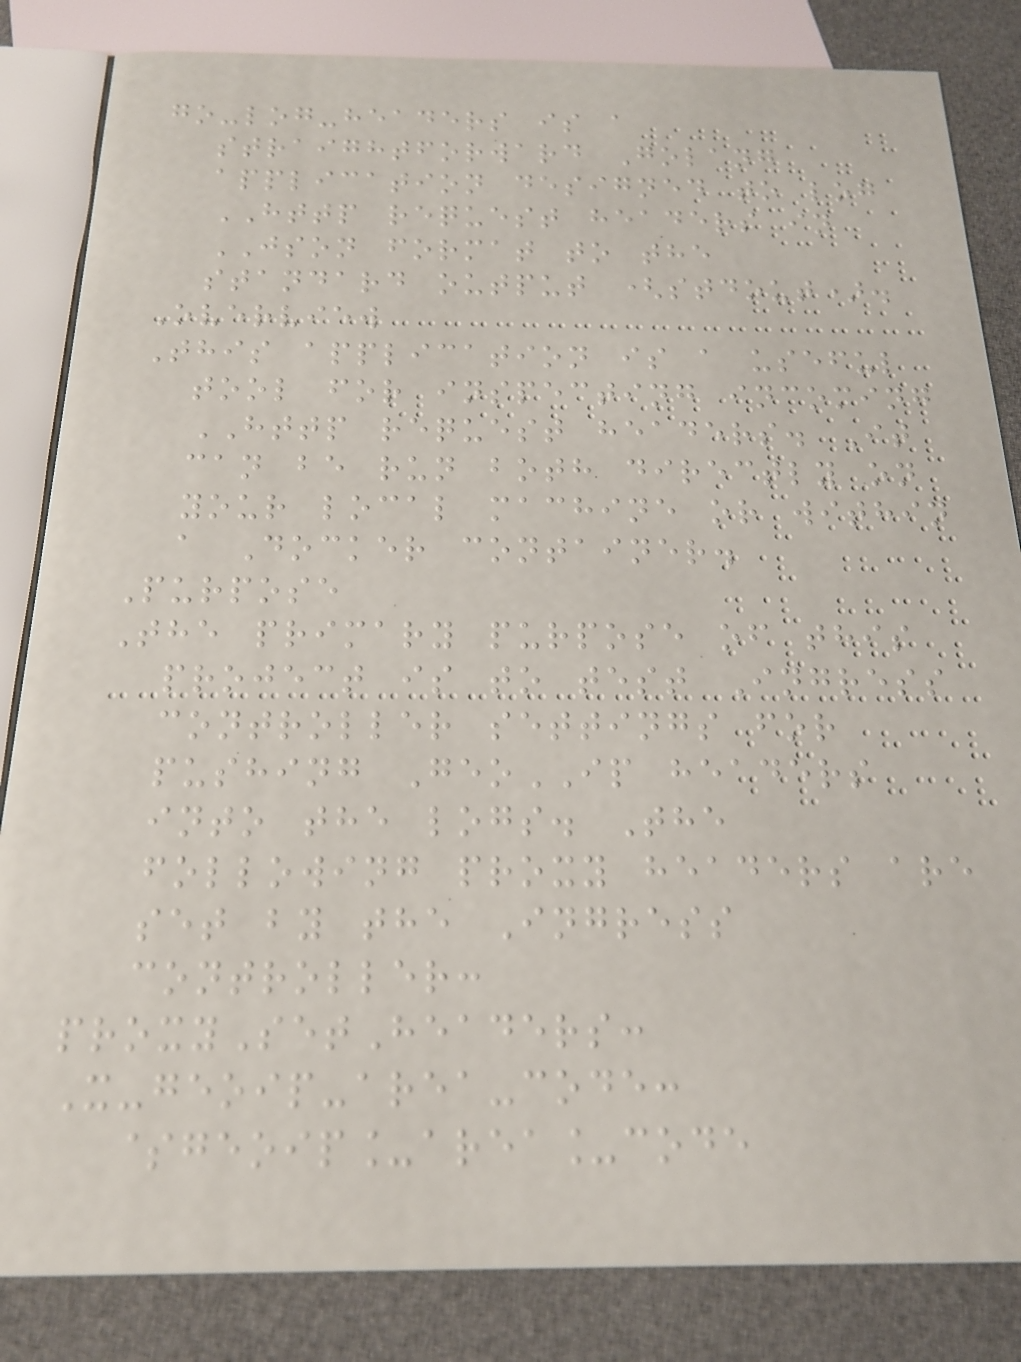go-log-headers is a
straightforward Golang
application designed to log
HTTP request headers in
JSON format to the
standard output (stdout).
Overview
This application is a useful
tool for inspecting incoming
HTTP request headers. It
can be run both directly on
your local machine or within
a Docker container.
Purpose
The primary purpose of this
project is to test Ingress
controller settings for
pushing GeoIP headers
into the logs. The
following proxy headers are
set by the Ingress
controller:
proxySetHeaders:
X-geoip-area-code:
$geoip_area_code
